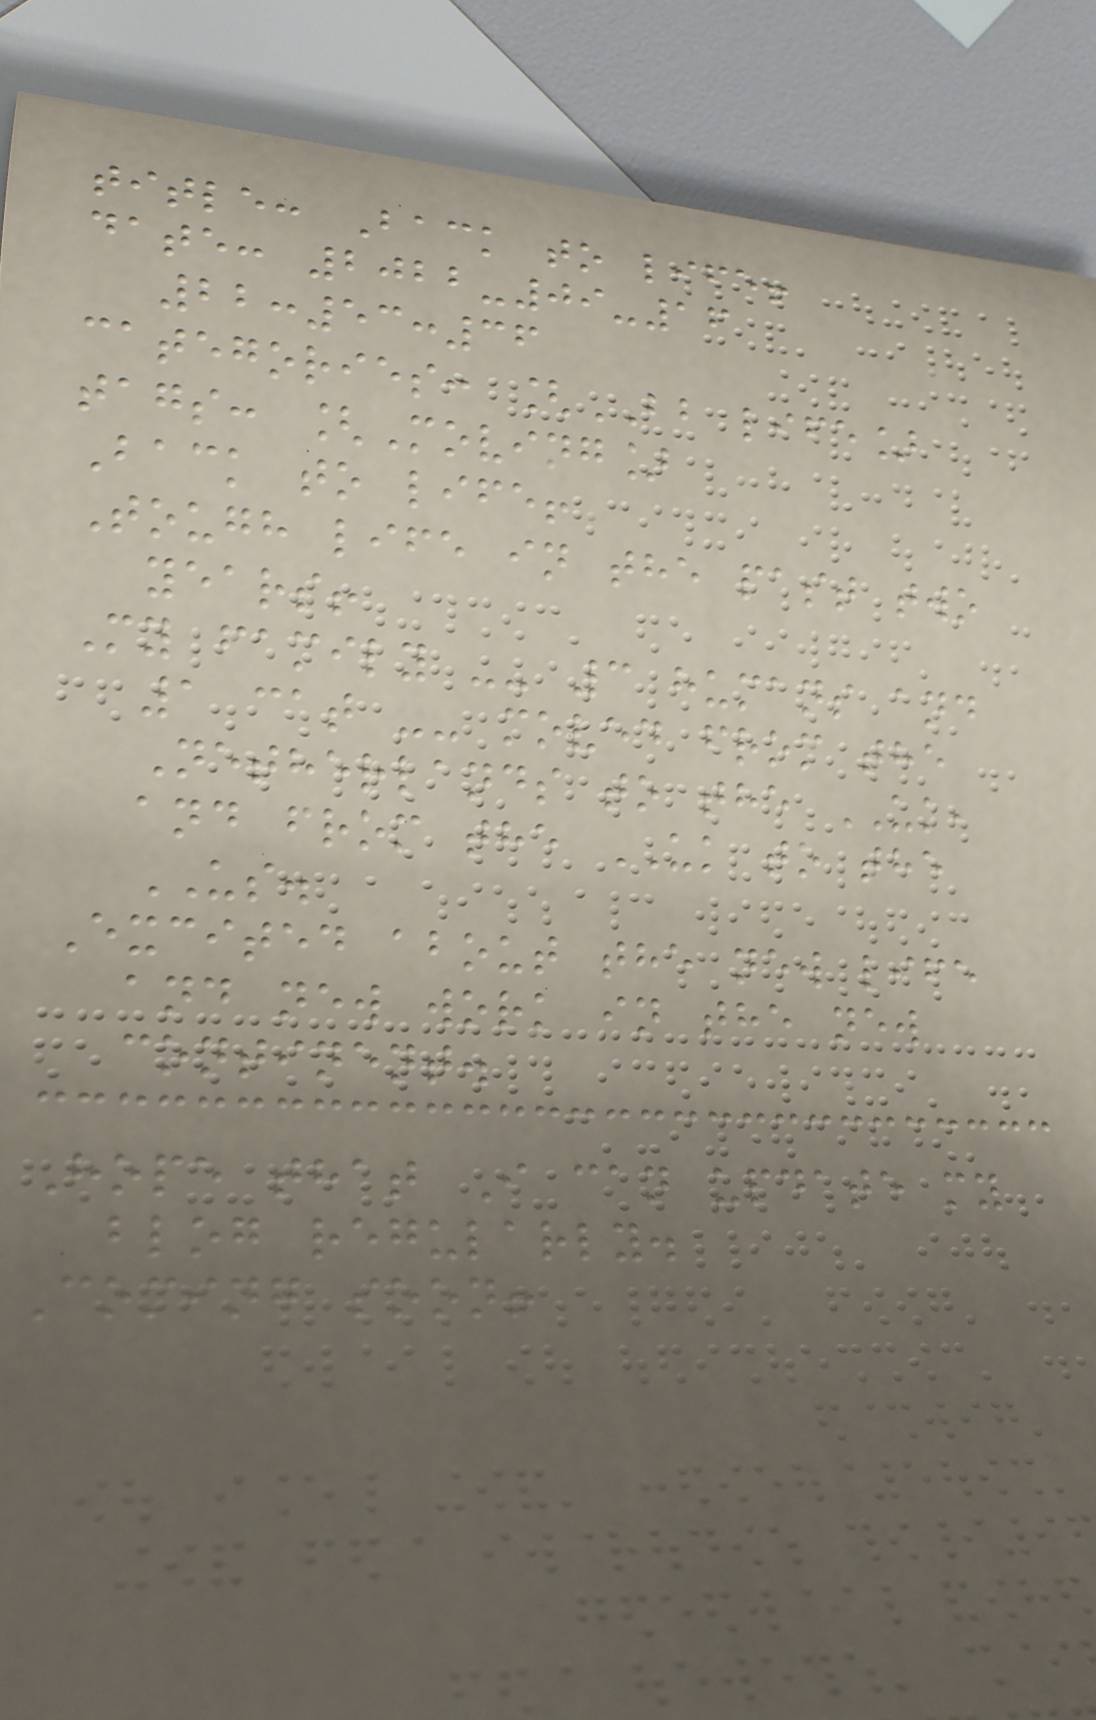title: Back to life!
date: 2022-09-16
22:53:36
categories: [BB life]
tags: [Moving]
Back to life!
Tough life in the past two
years!
My family -- 3 humans and
1 cat -- moved from the
Netherlands to the UK,
and from the UK to the
US.
Excited about the new life
and new work in the new
continent.
Hope that I can update my
blog regularly.
Coming soon!
